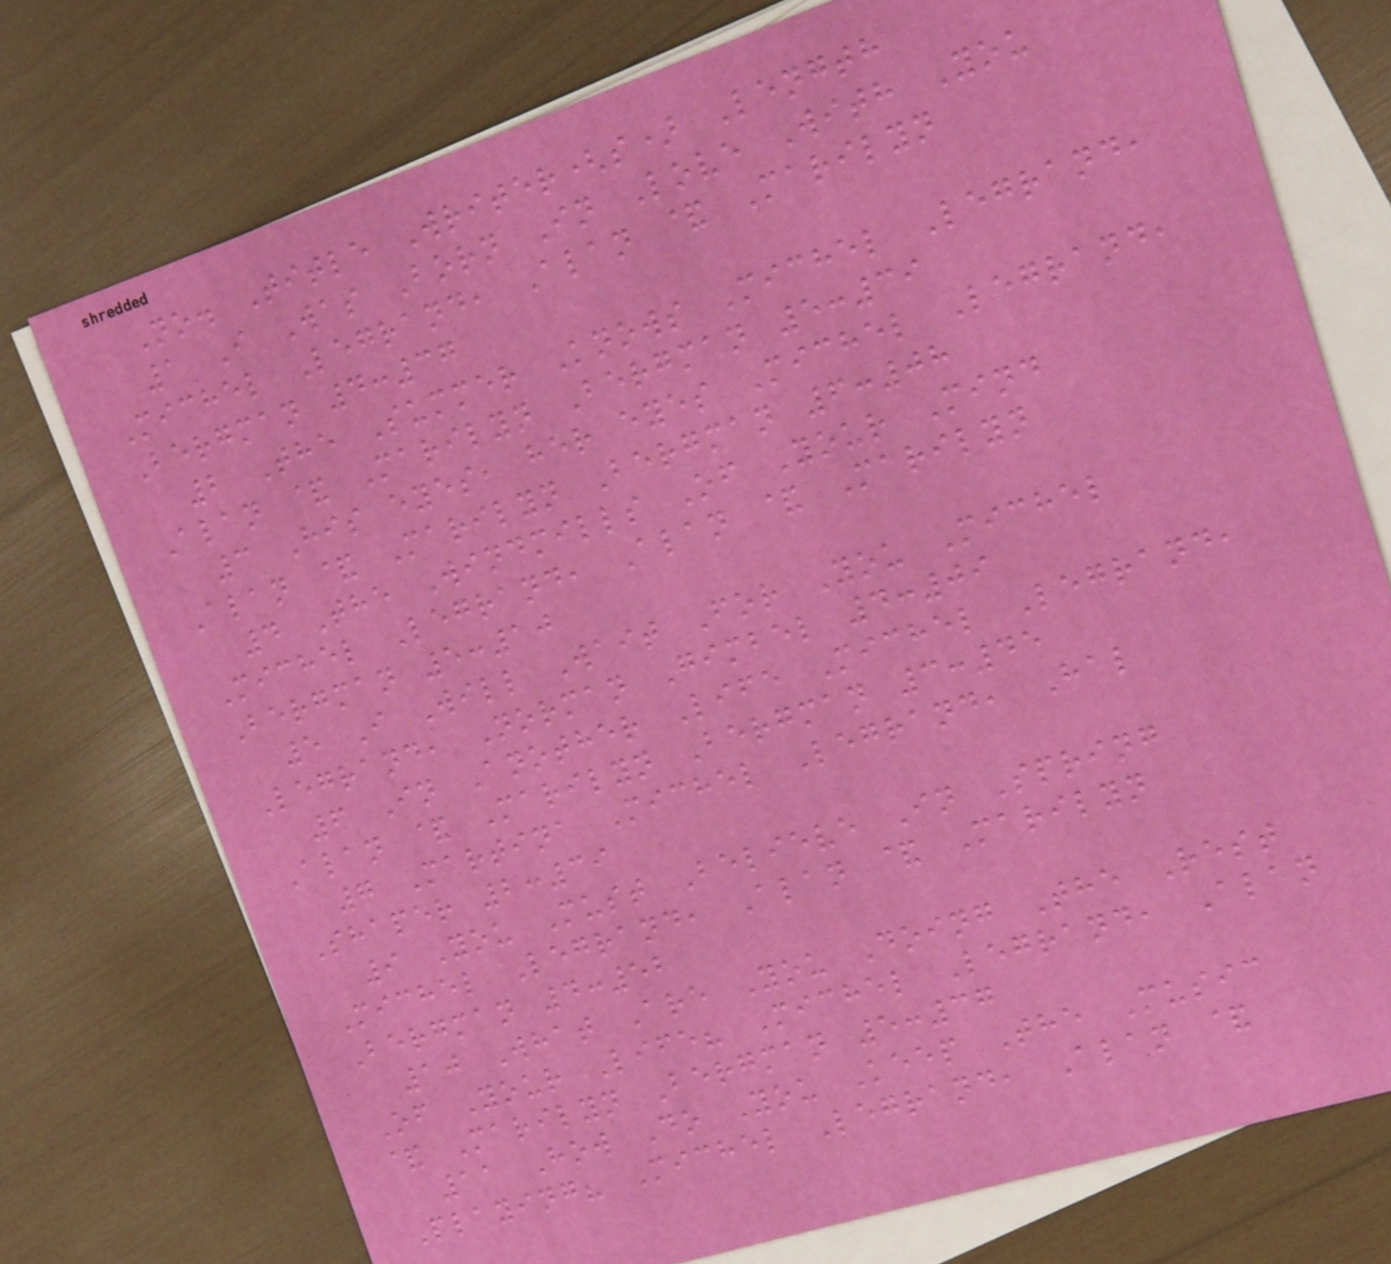No. Title Writer(s) Length
1 I Was Born In Love With You
Michel Legrand, Alan & Marilyn
Bergman 4:37
2 The Summer Knows Michel Legrand,
Alan & Marilyn Bergman 5:39
3 His eyes, her eyes Michel Legrand,
Alan & Marilyn Bergman 6:08
4 The Windmills Of Your Mind
Michel Legrand, Alan & Marilyn
Bergman 5:10
5 I Will Wait For You Michel
Legrand, Norman Gimbel 4:09
6 In Another Life Michel Legrand,
Alan & Marilyn Bergman 3:45
7 Martina Michel Legrand, Hal
Shaper 2:39
9 You Must Believe In Spring
Michel Legrand, Alan & Marilyn
Bergman 4:52
10 What Are You Doing The Rest
Of Your Life? Michel Legrand, Alan
& Marilyn Bergman 5:37
11 How Do You Keep The Music
Playing? Michel Legrand, Alan &
